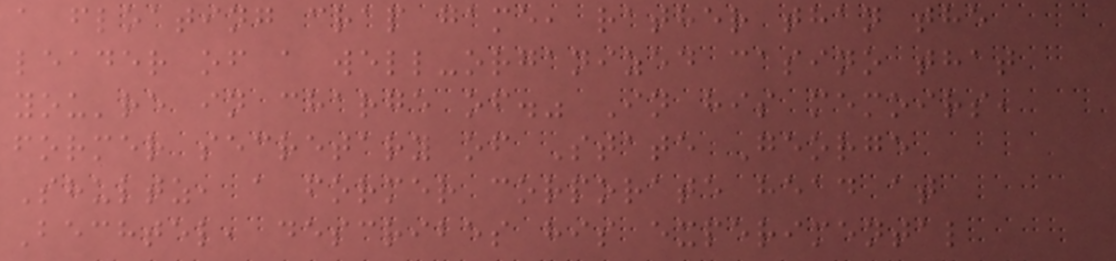a floating crap game, rather than the
leader of a well-organized casino that
you're in charge of." In his memoirs,
former secretary of State George
Shultz, a former corporate head at
Bechtel, describes his experimental
